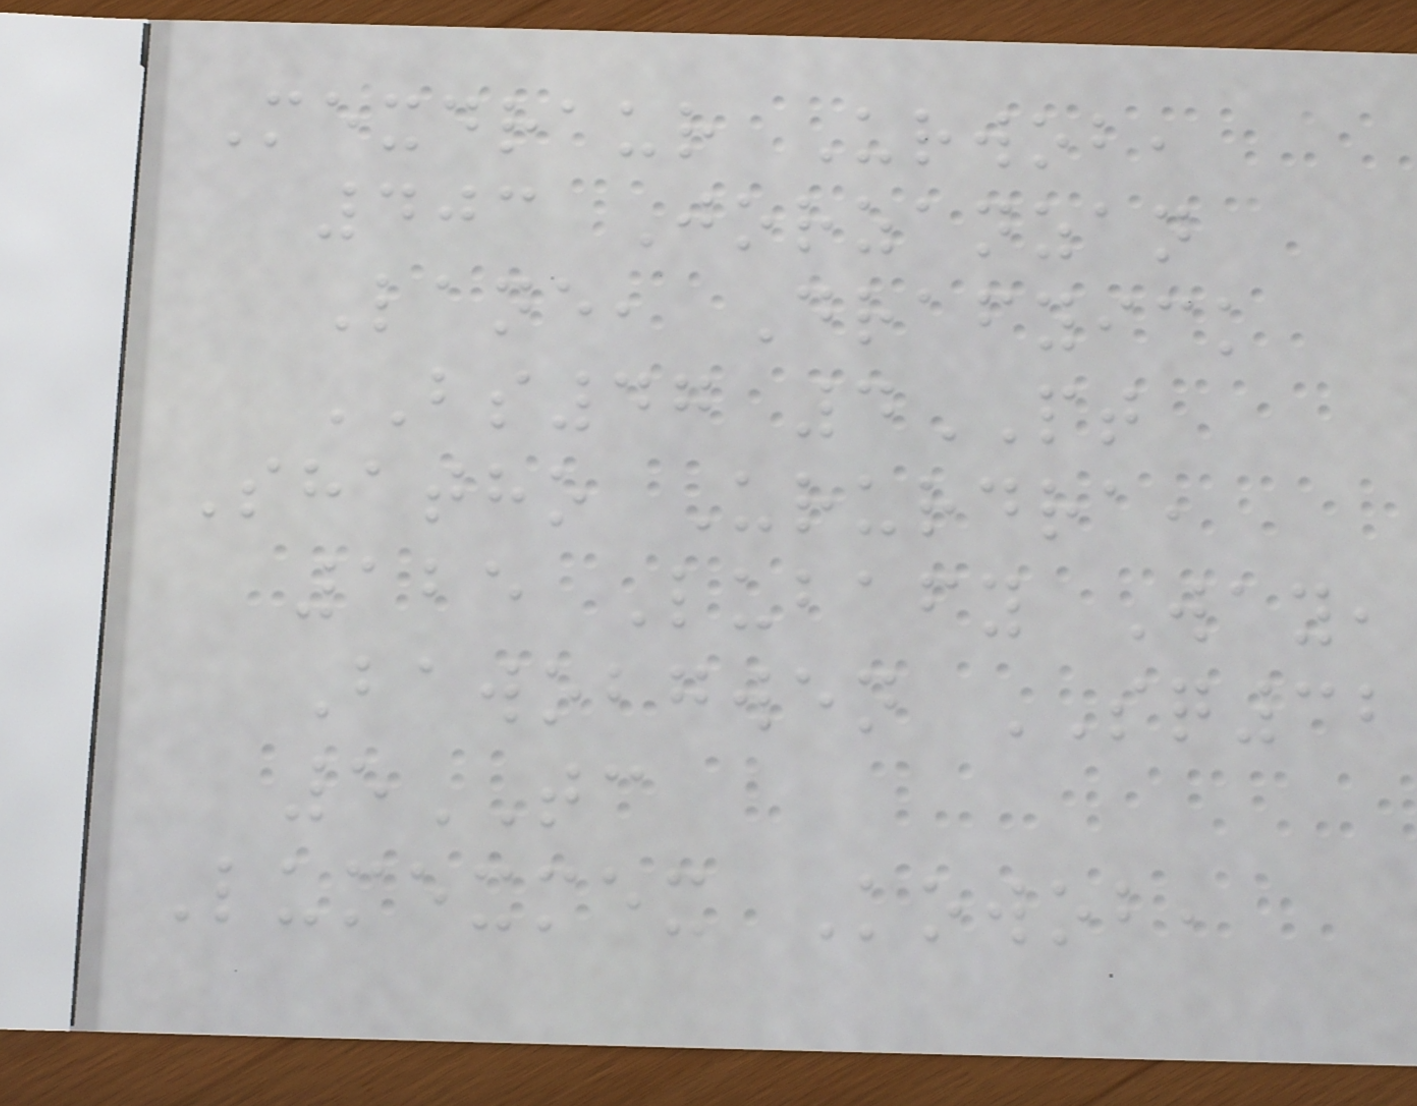Mexdraur Urwob,
403 Jorzanzan
Lane, Drafyick
BS47 4PT
Shatho Ururdra,
125 Lubafy Way,
Bawobgwen SQ32
5TC
Lumexmex Kowob,
